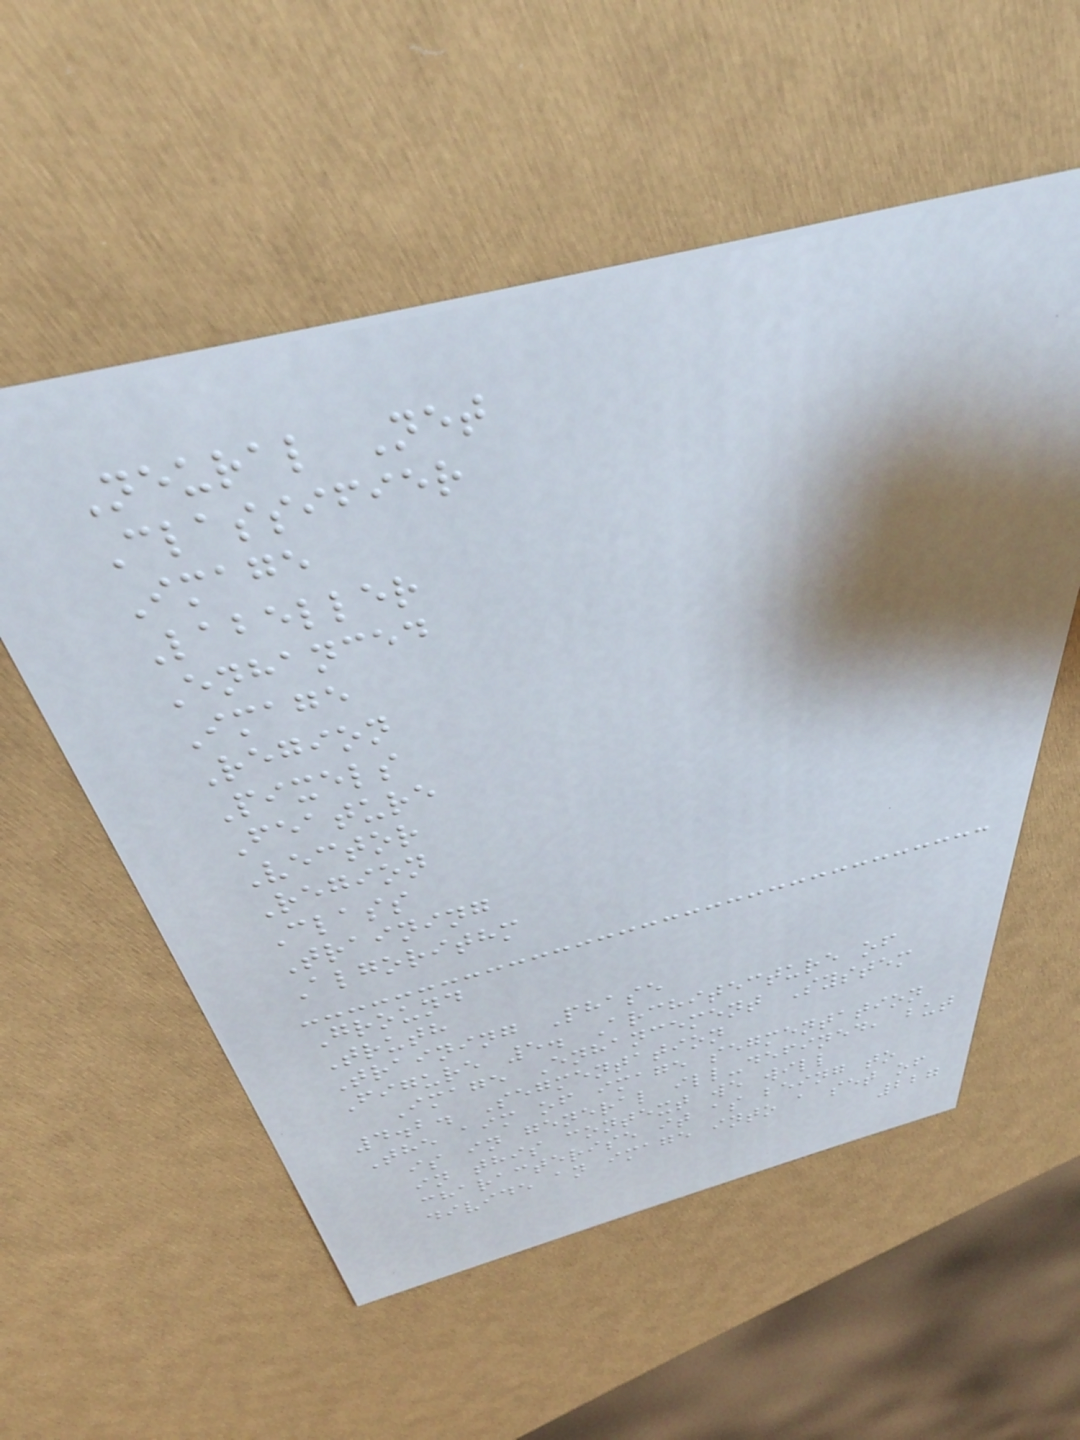Neural Net
Classifier
Image
Labeller
Enhanced
Image
Region
Pixels
Feature
Vector
Region
Class
Training
Algorithm
Ground
Truth
Training Phase
Figure 5. Architecture of
Image Enhancement System
4.2. Segmentation
The aim of image segmentation
is in general ill-defined, but
in this context we will
characterise it as being to
divide an image into a set of
227
